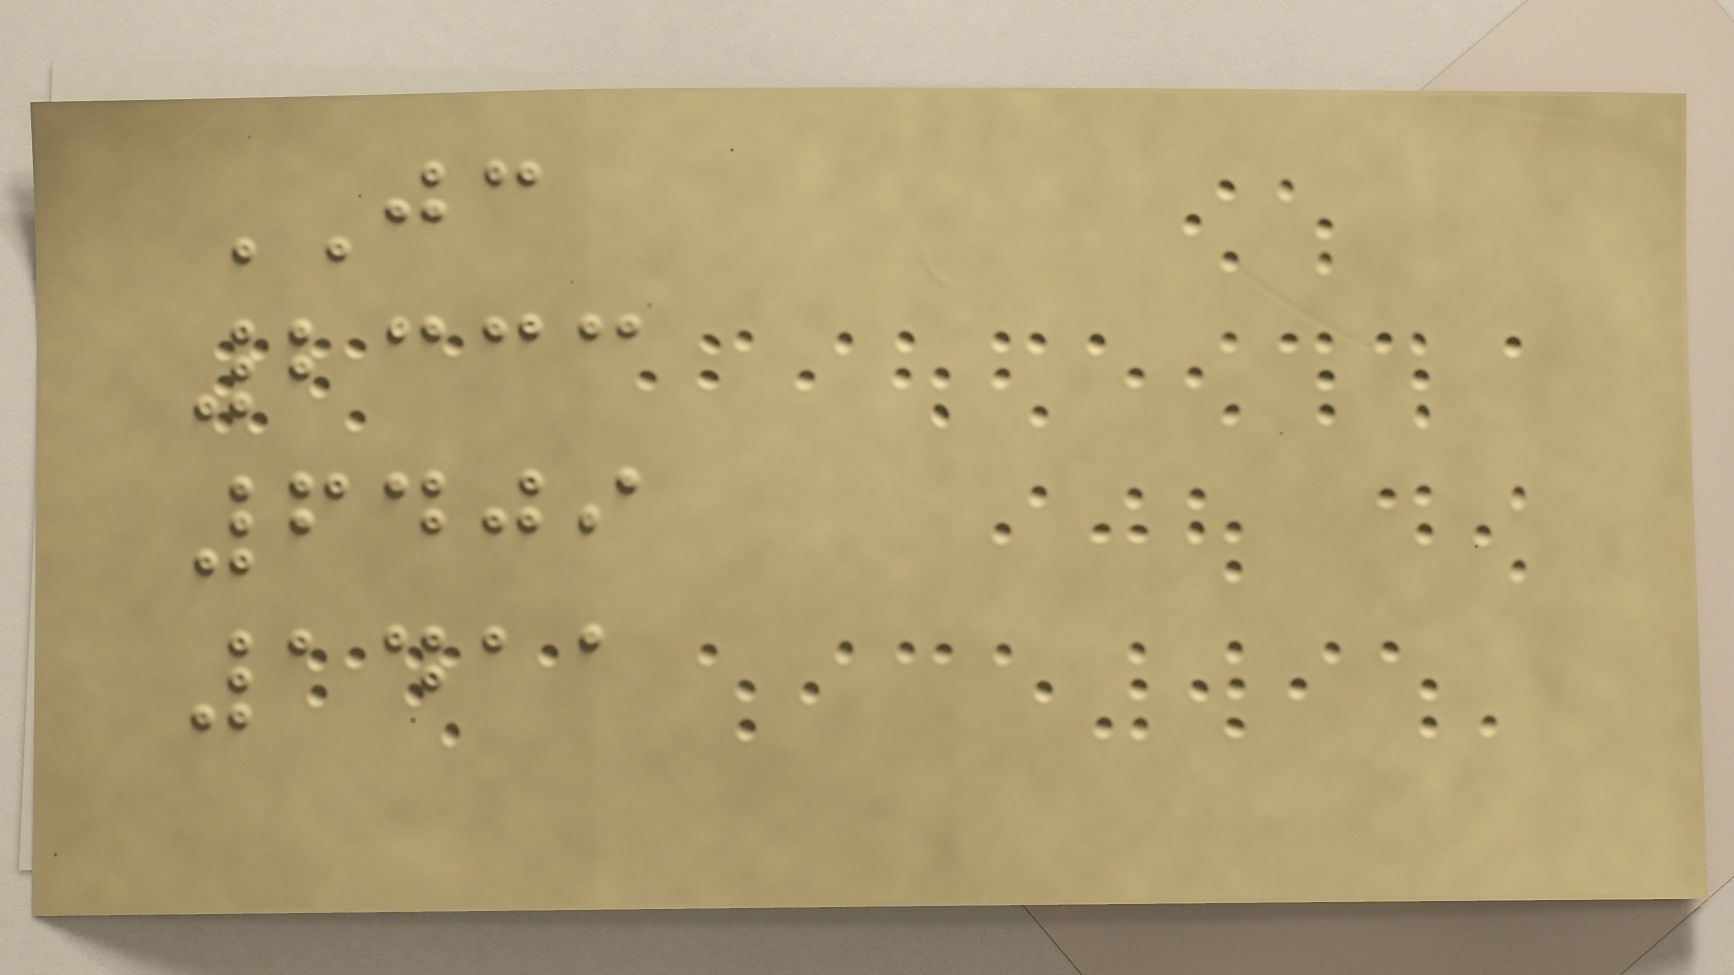JC
2333
6409
1411
